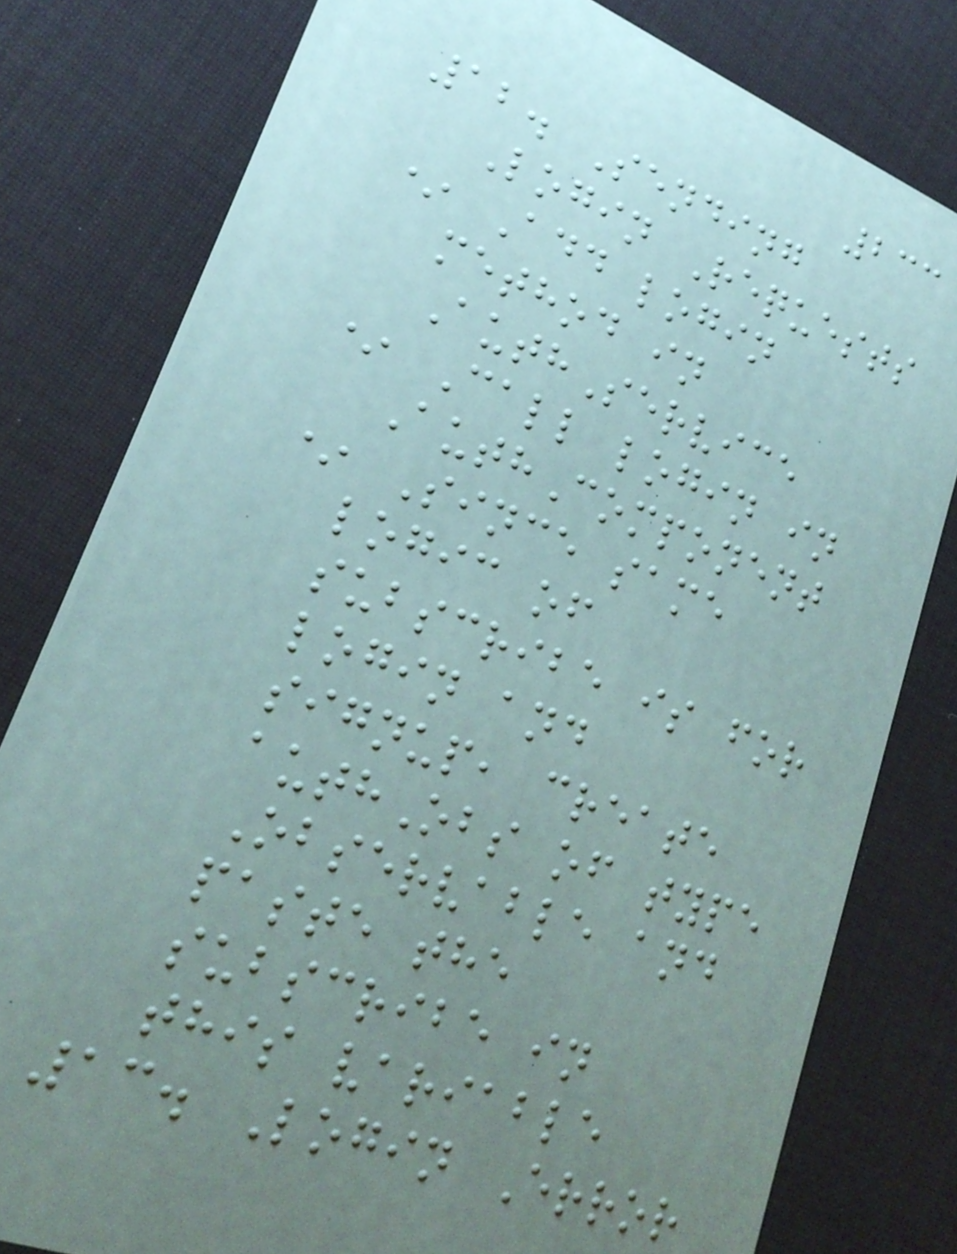233
12. Sending
Login Requests
* Add login
method in
AuthService
* Call login in
AuthComponent
* Since same
logic of
subscribe is for
login and
signup, create
authObs of type
Observable and
paste the
subscribe in
this variable
13. Login Error
